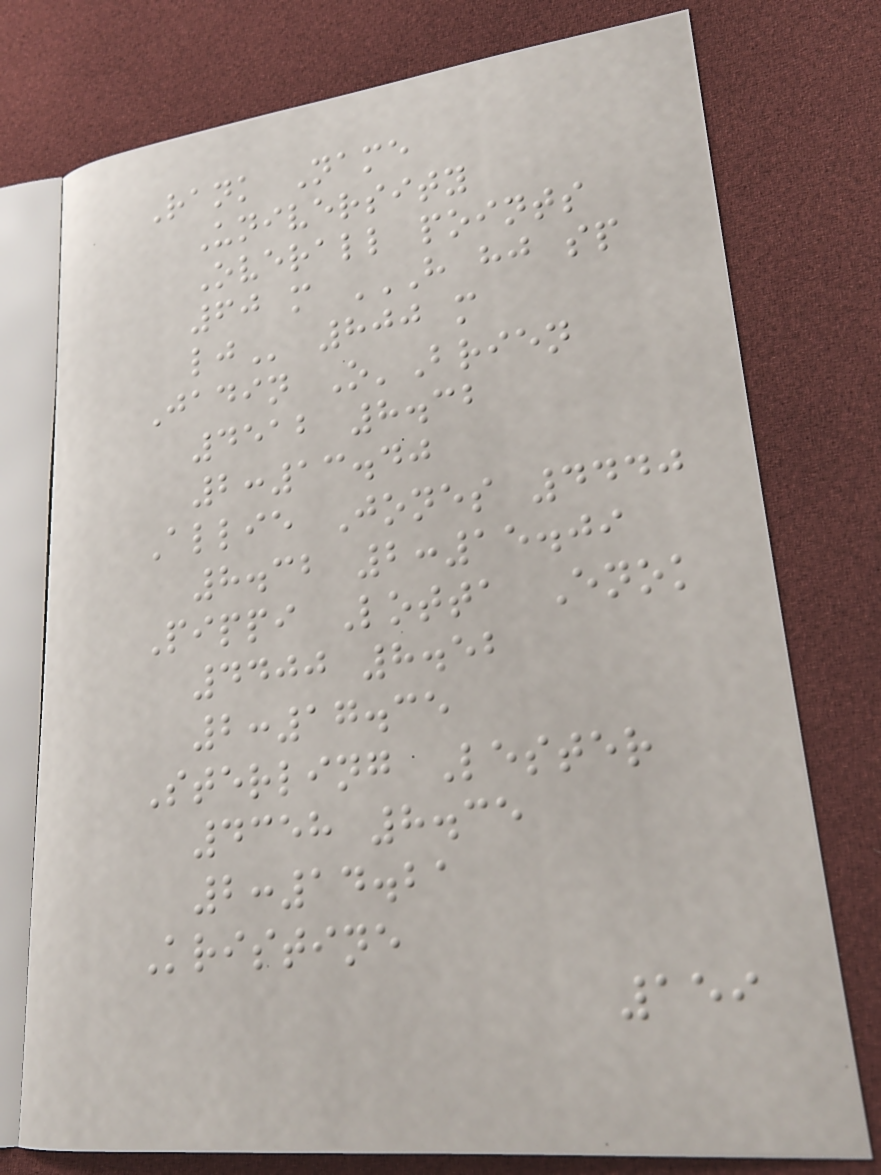Rank Name
University
Overall points
60 m H HJ SP
LJ 800 m
Jadin O'Brien
4512 8.32
2:13.40
Allie Jones 4440
8.32 2:15.09
Pippi Lotta Enok
4400 8.52
2:17.35
Sterling Lester
4358 8.35
2:14.21
Kristine
159
